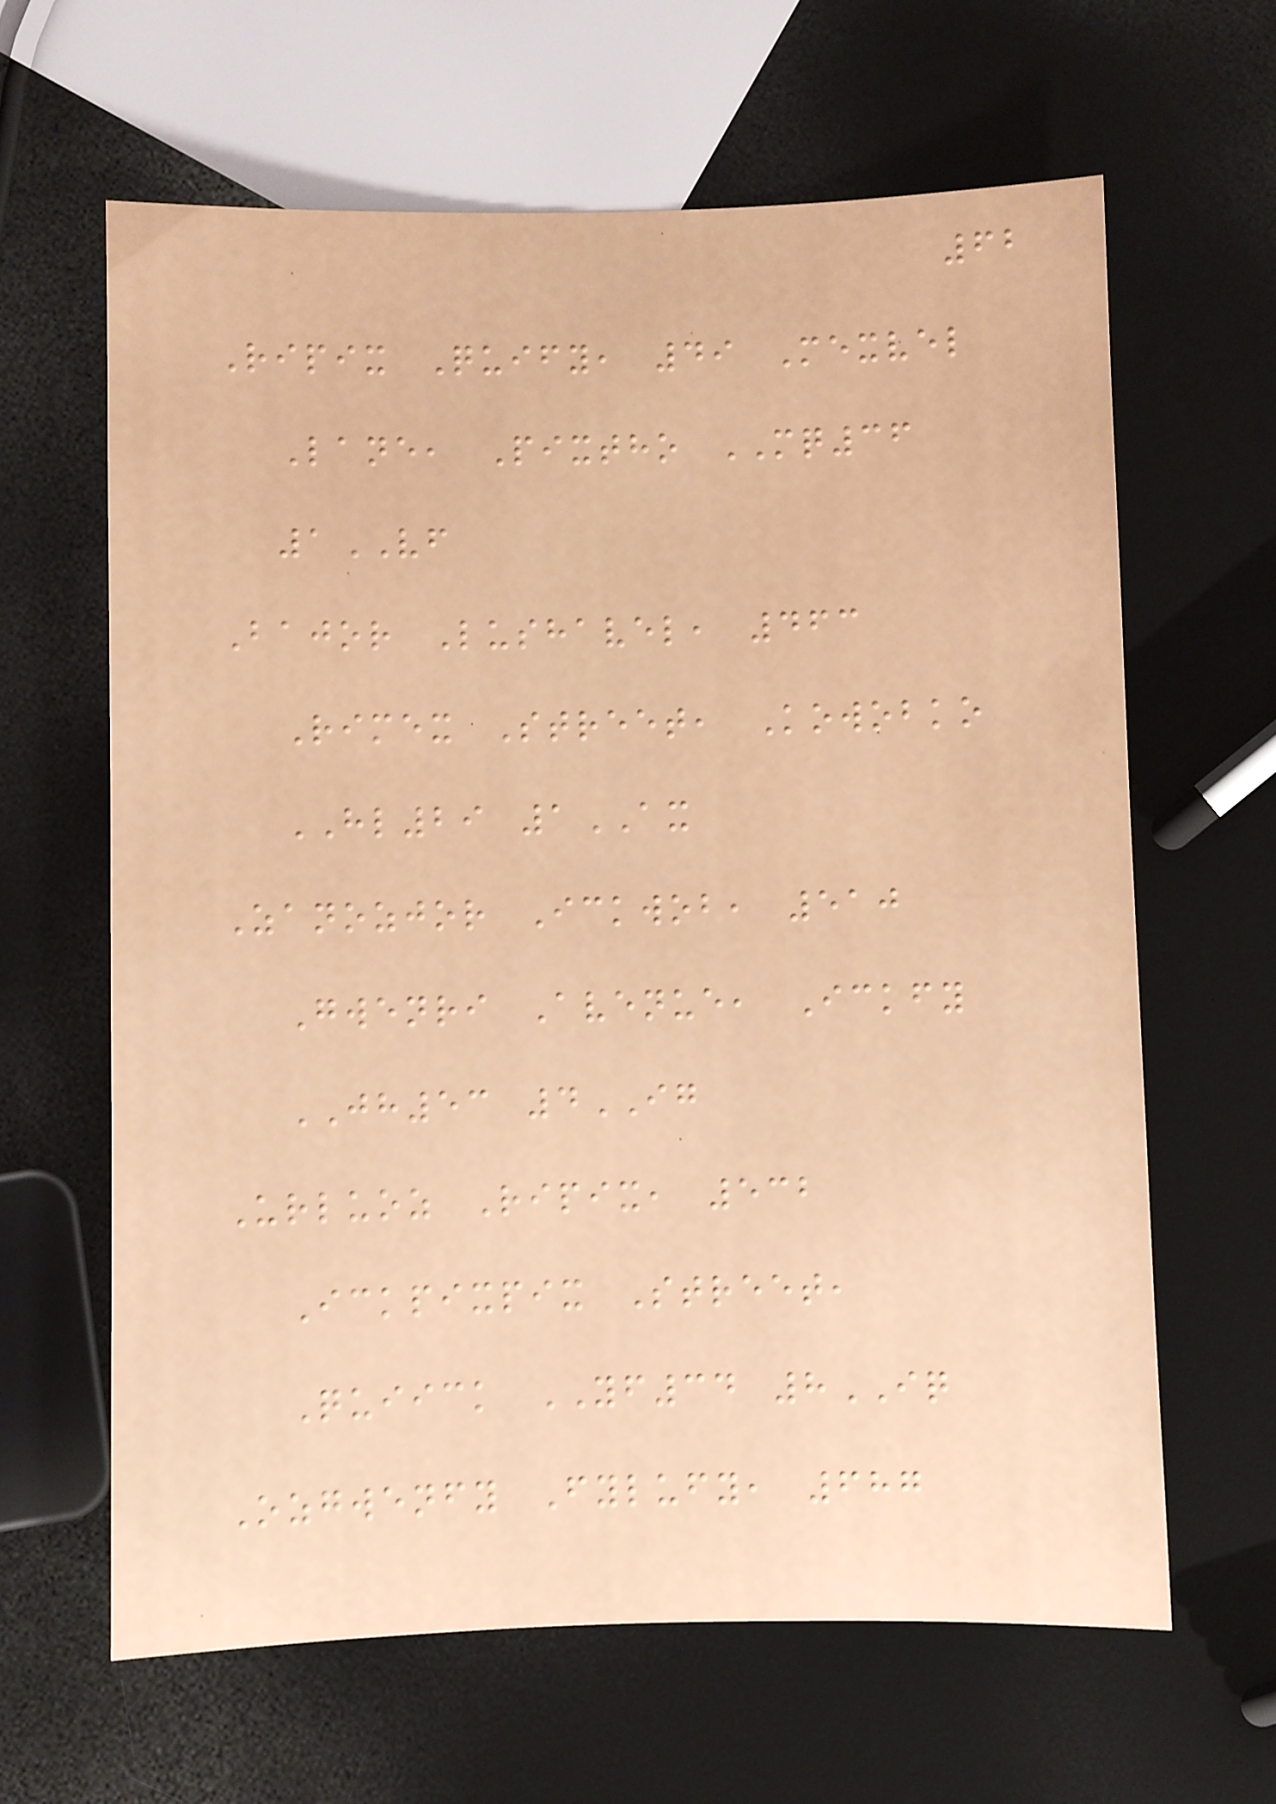62
Ripix Quify, 49 Mexvel
Lane, Pixtho MQ36
1VF
Bajor Lushavel, 463
Rimex Street, Kowobko
HL29 1AX
Zanozjor Ickwob, 510
Gwenri Avenue, Ickfy
JH53 4IG
Urluoz Ripix, 532
Ickpixpix Street,
Quiick YF34 8IQ
Ozgwenfy Fylufy, 687
